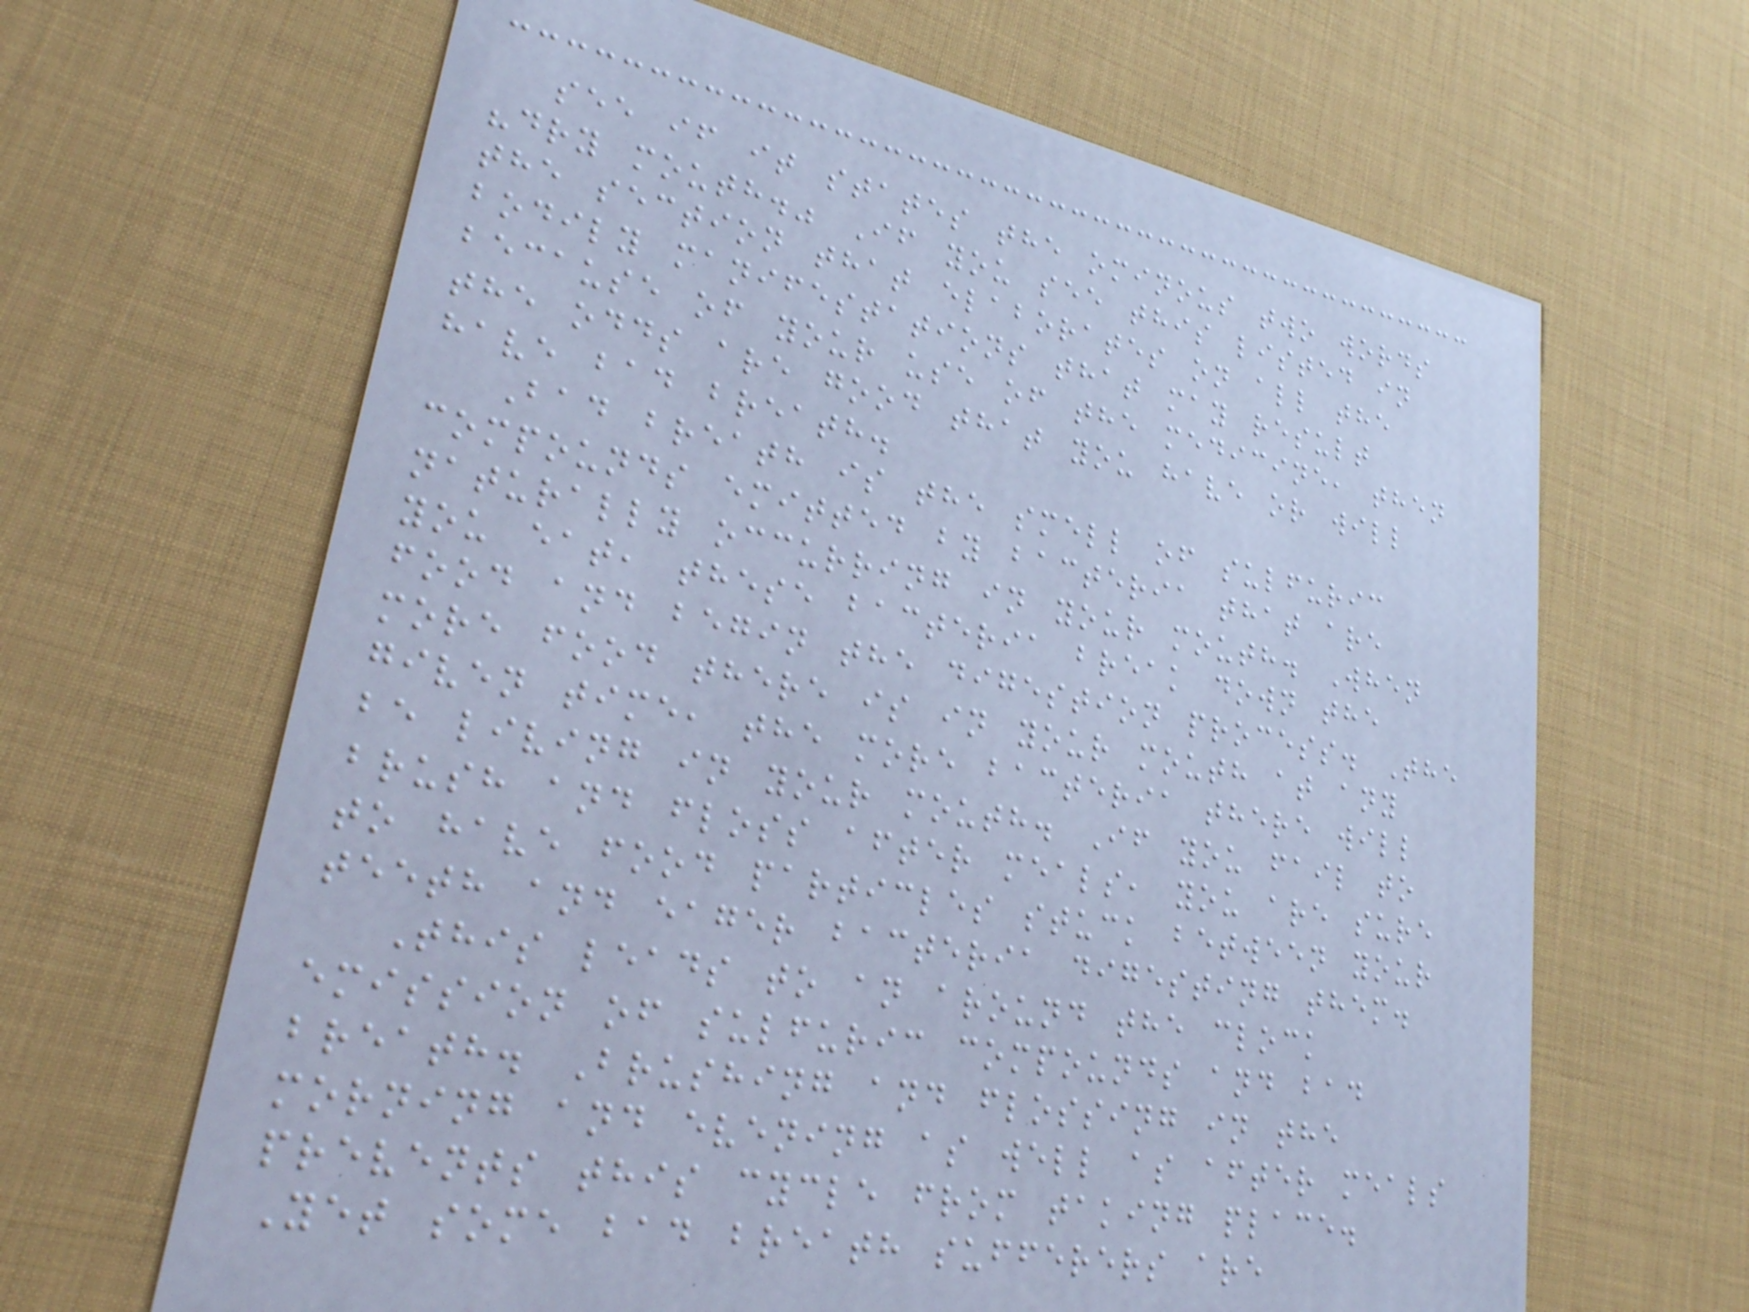see if it states the ominous two words
"dry mouth." If you see this listed in
the section that elaborates on all the
bodily manifestations that may result
because of your use of the medicine, then
the odds are good that you have or will
have bad breath.
Bad breath is the smell of sulfuric
compounds emitted by bacteria that are
naturally occurring in your mouth. When
you eat, these bacteria break down the
food and begin the digestion process. The
more food there is in your mouth at any
given time, the more bacteria there will
be living in your mouth. If you fail to
brush and floss after meals, you are sure
to have food particles stuck between your
teeth and eager bacteria digesting them.
This leads to an around the clock
emission of sulfuric compounds and bad
breath. Brushing and flossing in the
morning and evening as well as after meals
prevents this cycle from taking place.
Yet some bad breath sufferers are
